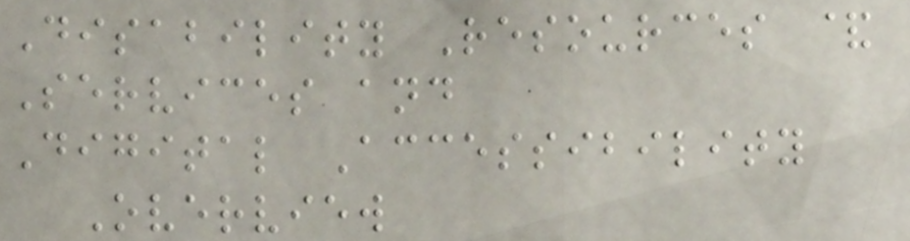Disability Resources &
Services and
Digital Accessibility
Overview
